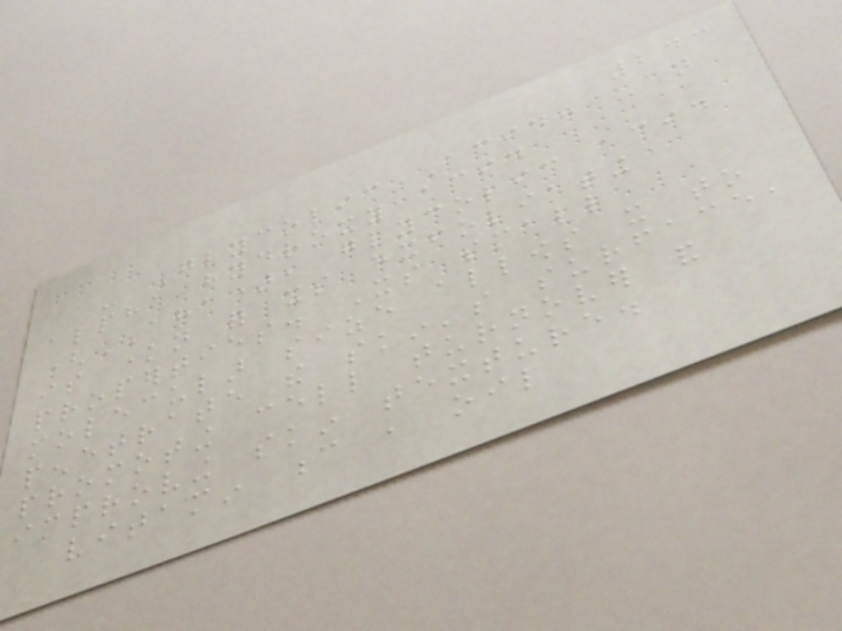243
- Glycolic Acid: An
alpha hydroxy acid
(AHA), glycolic acid
is known for its exfoliating
properties. Its small
molecular size allows it to
penetrate the skin's surface,
promoting cell turnover and
improving skin texture.
vitamin c , oil
